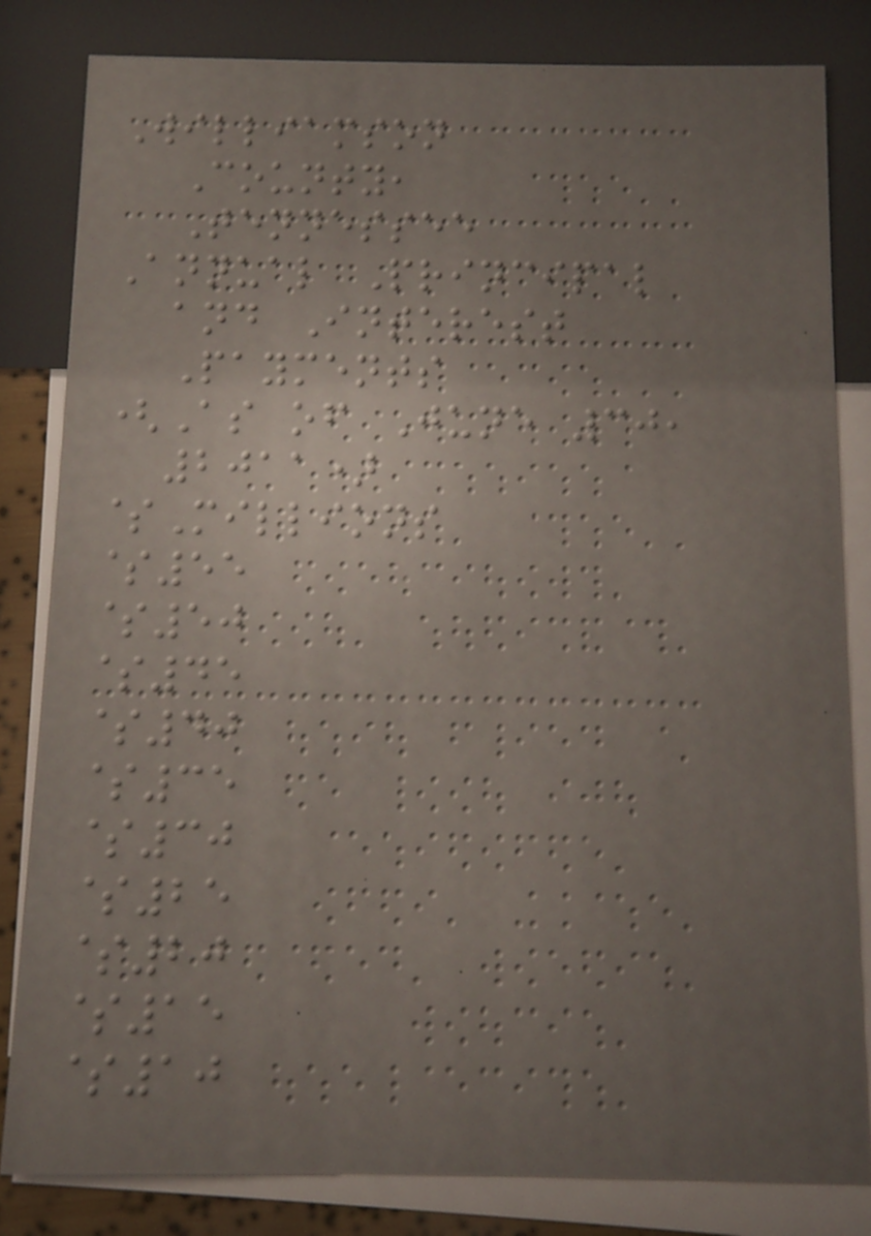Williamson
County,
Tennessee
Annual Principal
and Interest
Payments
(As of June 30,
2011)
$Millions
$55
$50
$45
$40
$35
$30
$25
$20
$15
$10
